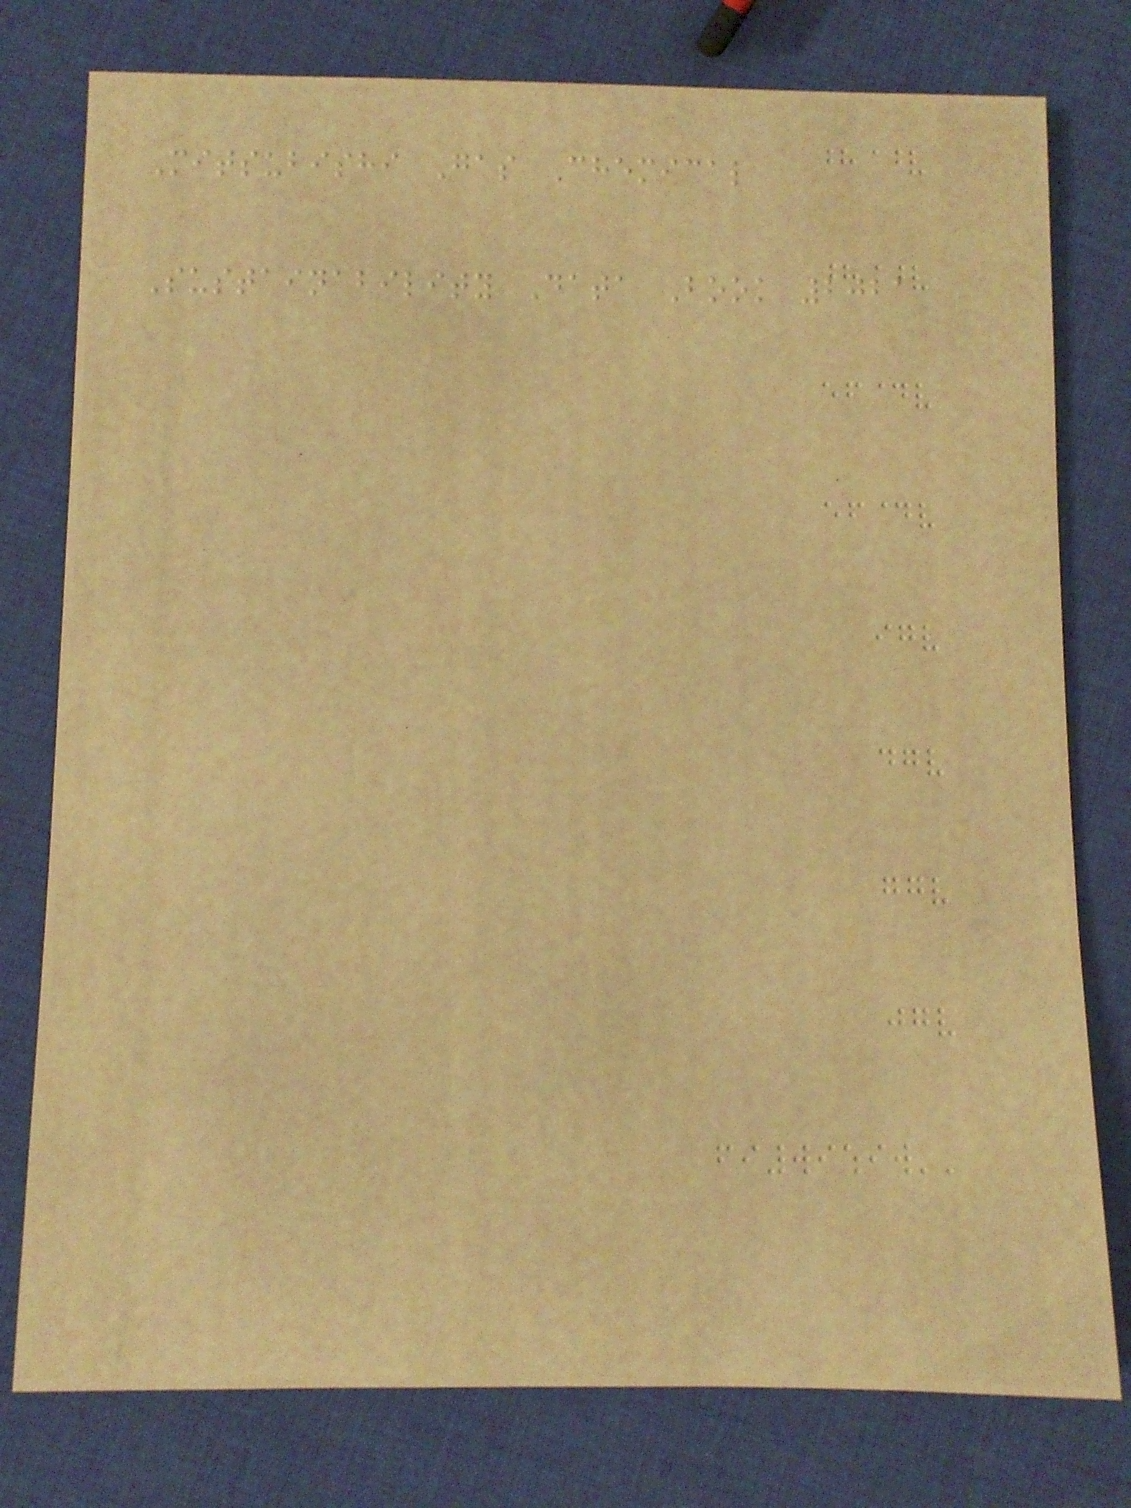Mitsubishi Gas Chemical
Sustainability Data Book 2021
